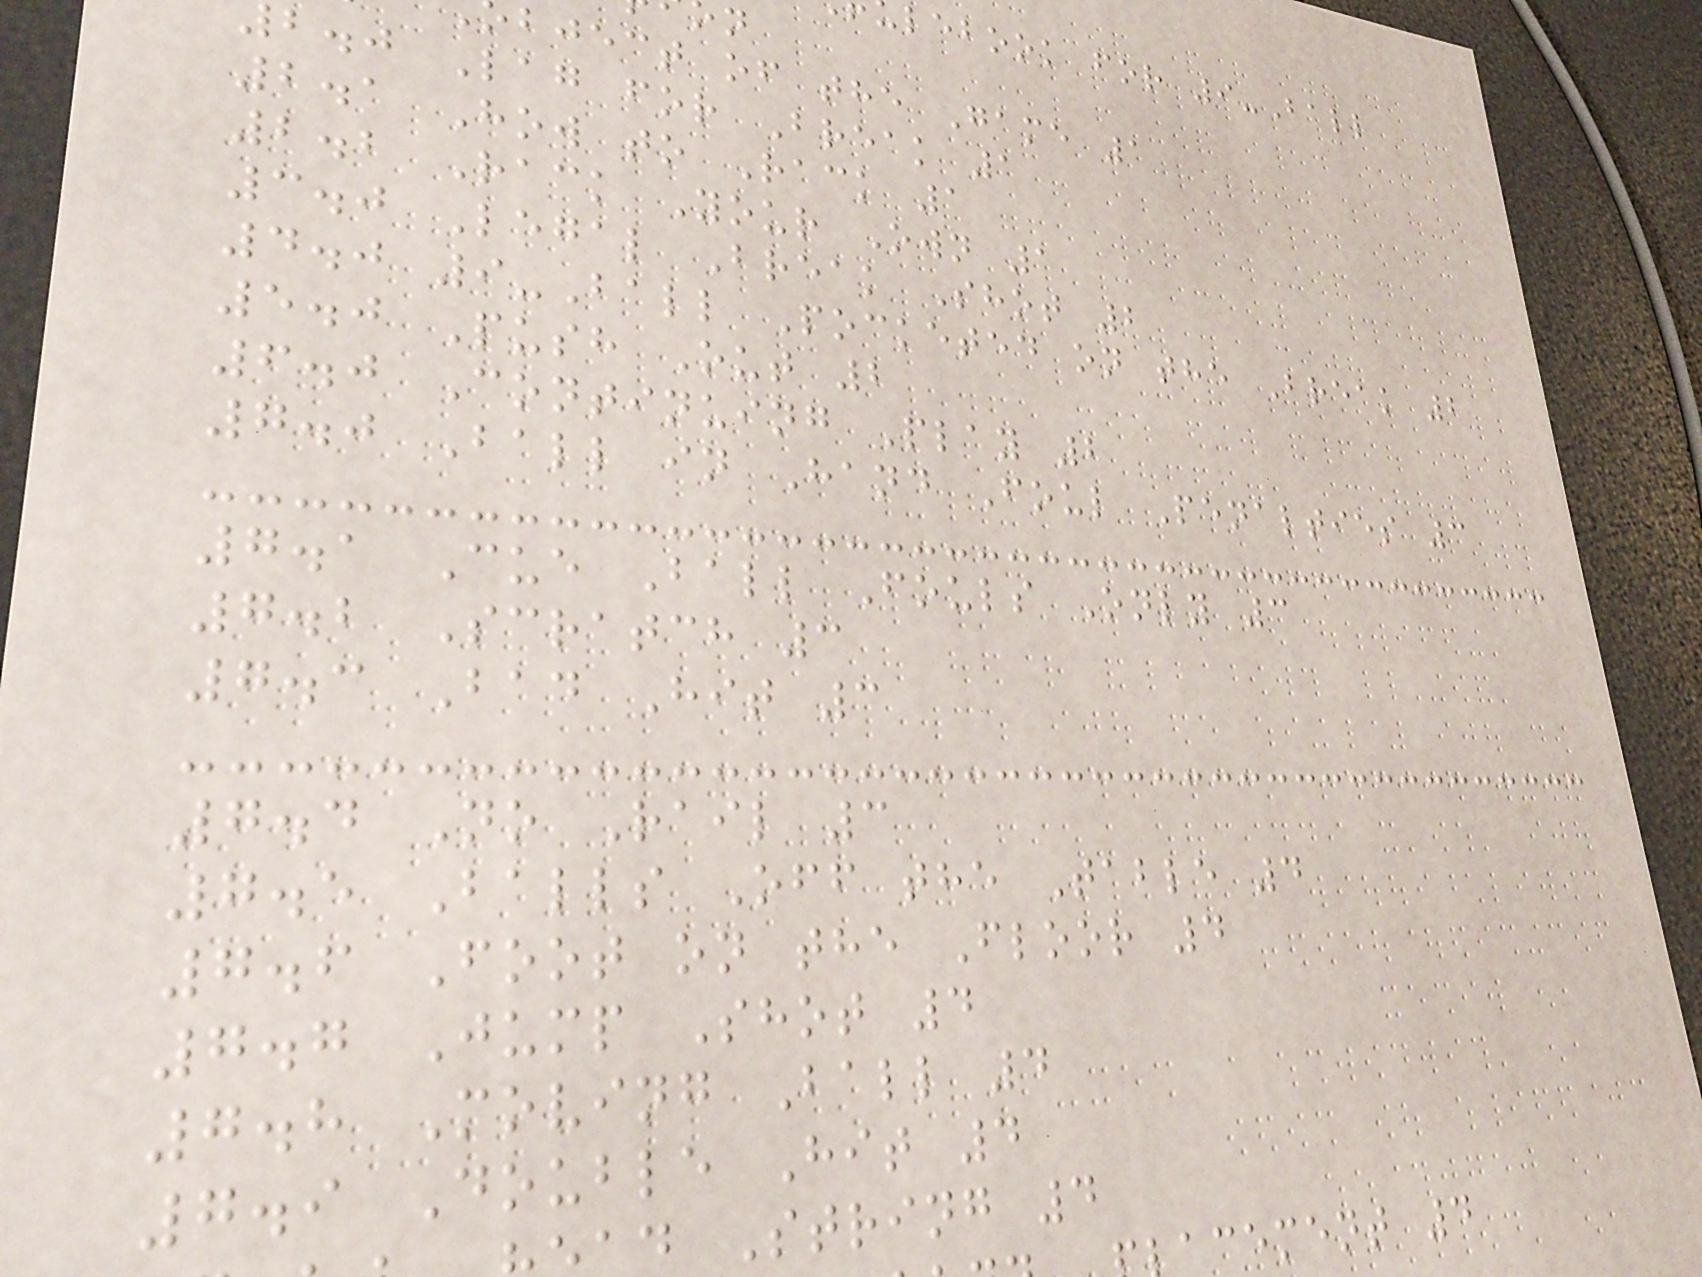lebook for 9-Ball
bject of the Game 1
b.j Lag for Break 1
2.1 How to Rack 1
2.2 Rack Your Own 1
3.0 Legal Break Shot 2
4.0 9-Ball Pocketed on the Break 2
5.0 Push Out 2
6.0 Continuing Play 2
7.0 Ball in Hand Foul Penalties 3
7.1 Cue Ball Fouls Only 3
7.2 Scratch 3
7.3 Bad Hit 3
7.4 No Rail 3
7.5 Balls Off the Table 4
7.6 Foot on the Floor 4
7.7 Jump Shot 4
7.8 Moving Ball 4
7.9 Double Hit 4
d String 4
acement 4
